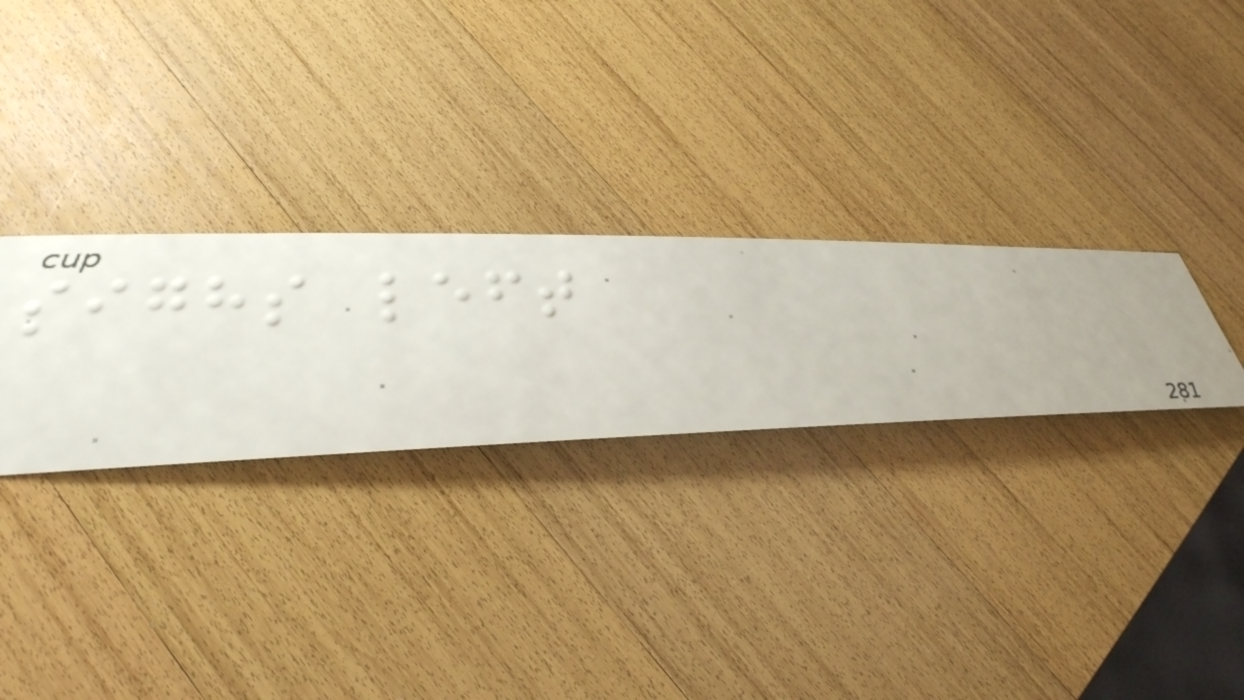sighs left
